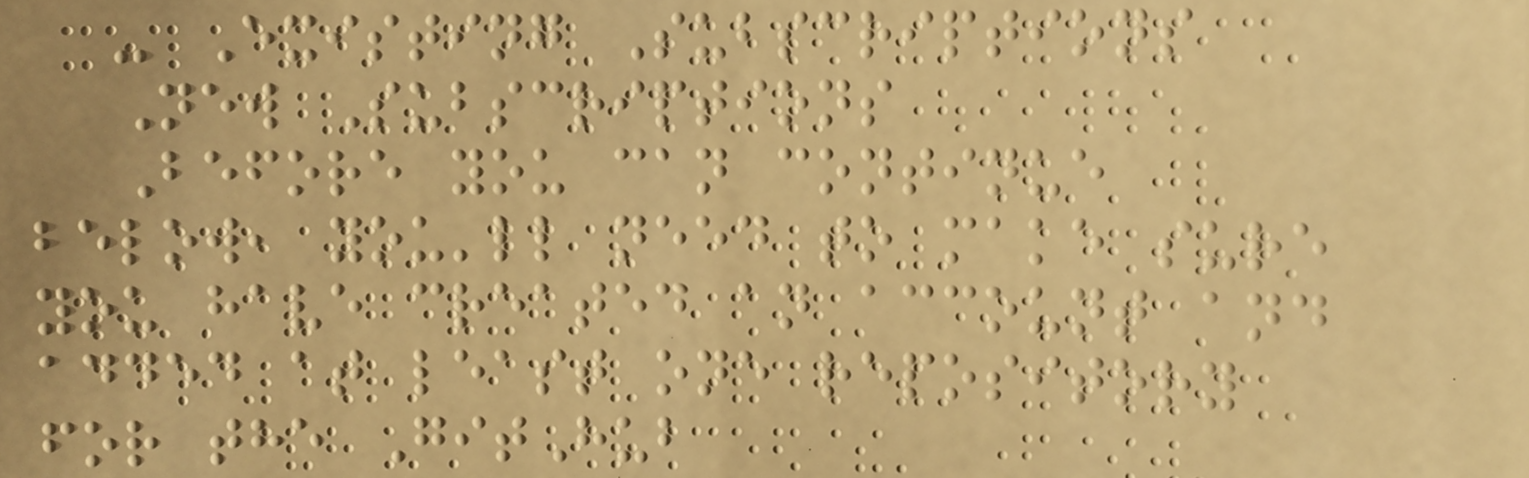- Existing Subscriptions
New Subscriptions
Before you can continue
below, you'll need to make sure
you have created an account and
added at least one repository
for the GitHub
